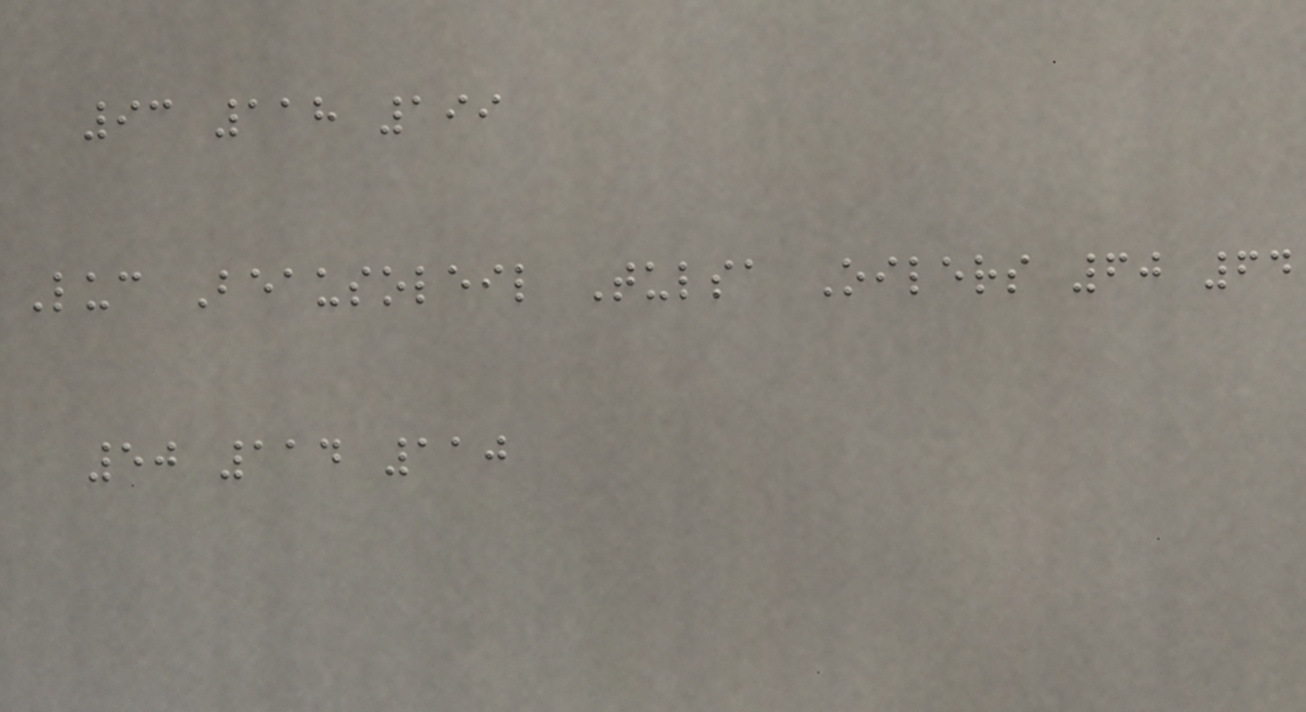93 118 199
Luc Beausoleil Tulsa Oilers 60 64
50 114 110
